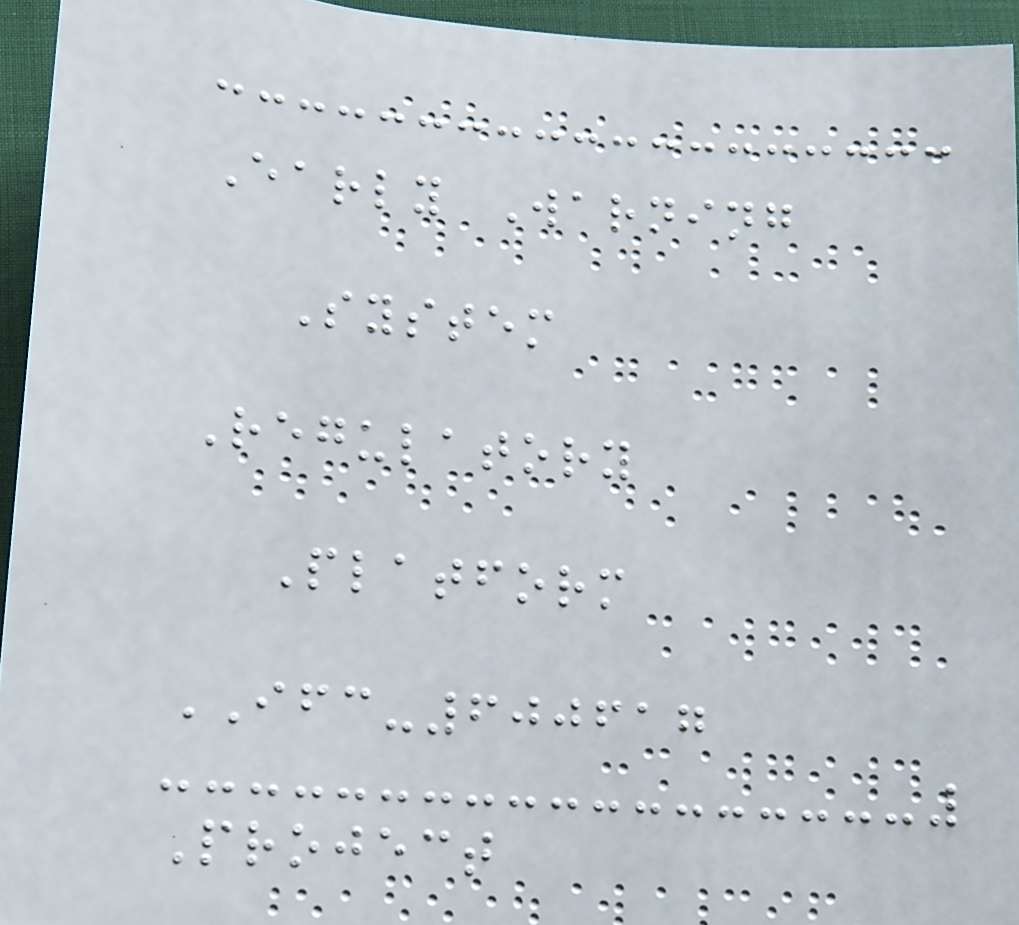Early Warning
System
Regulatory
Platform
IFC-600617
Project
